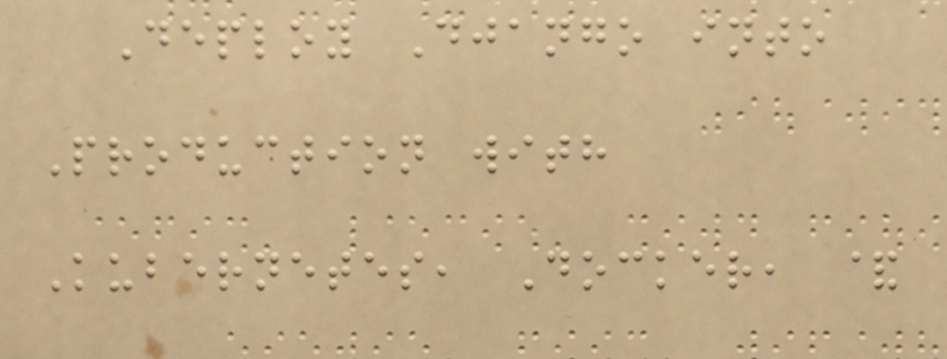Deploy Django into
Production with
Kubernetes, Docker, &
